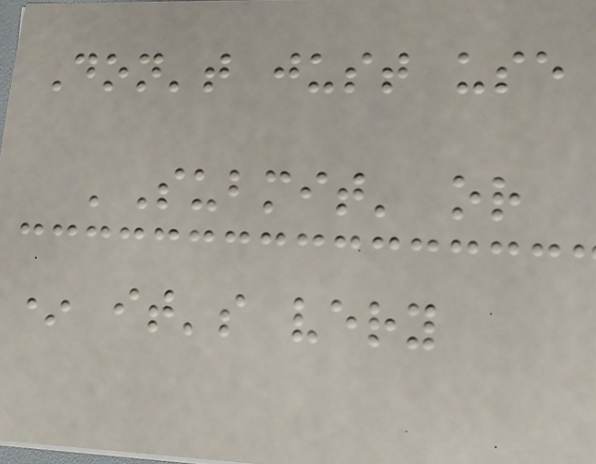Don't just use
'Submit' or
* it's very
